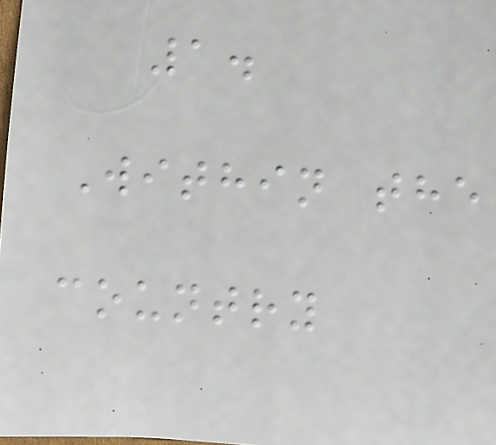1.
Within the
country
